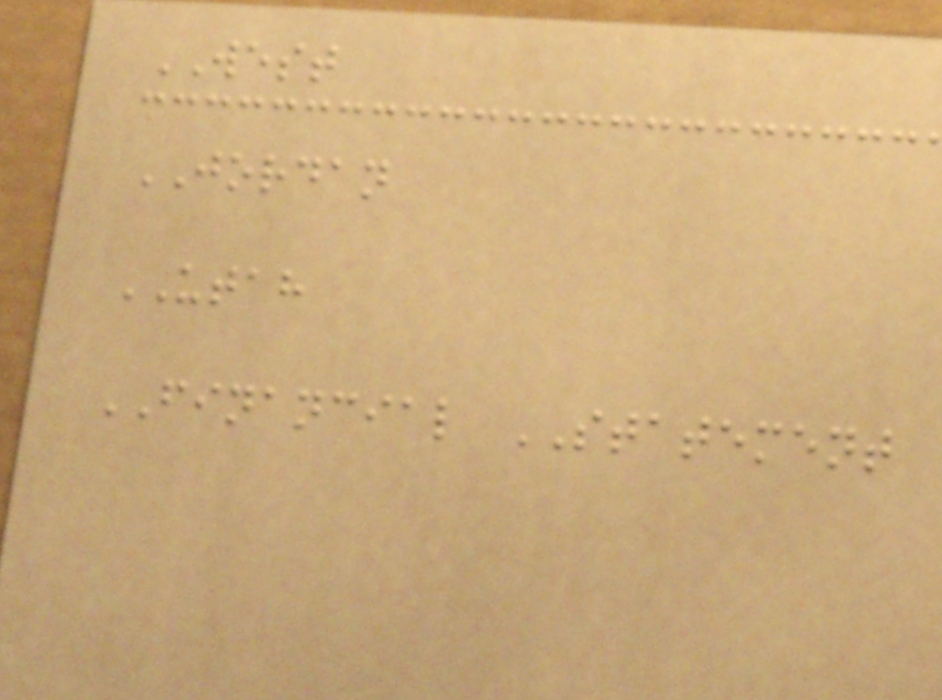WEST
JORDAN
UTAH
FINANCIAL STATEMENT
